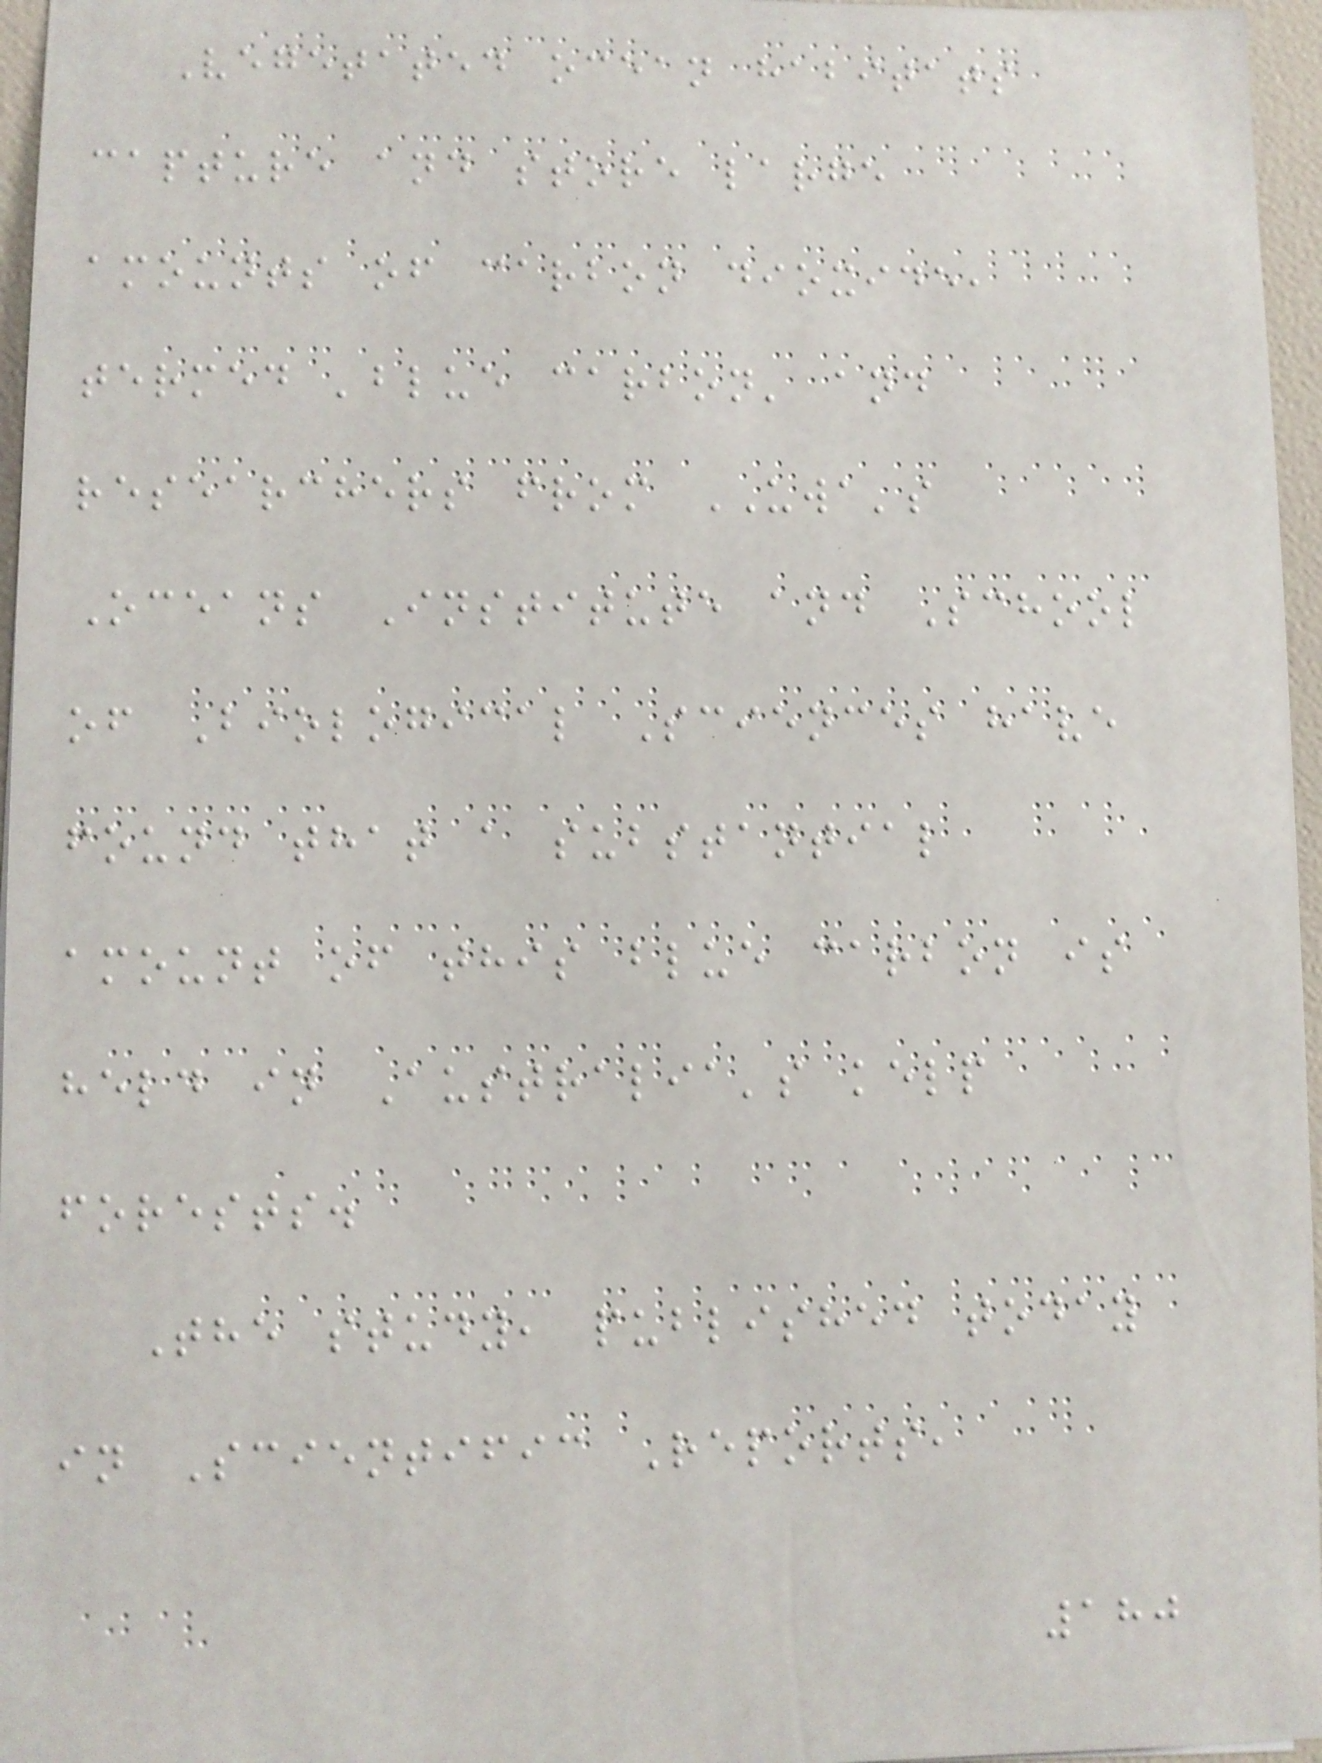Vegetated ocean habitats
capture and store large
amounts of carbon dioxide,
termed 'blue carbon' and
researchers from UWA's
Oceans Institute and School
of Biological Sciences have
found that a substantial
amount of this blue carbon is
held in Australia's kelp
forests.
The study, published today
in Scientific Reports,
180
